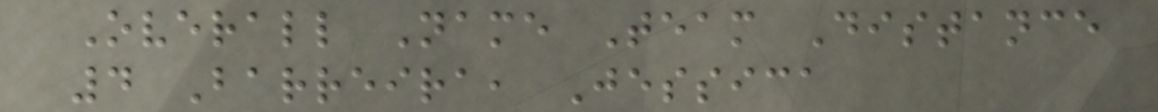Overall Name Team Distance
4 Barreira, Jessica
